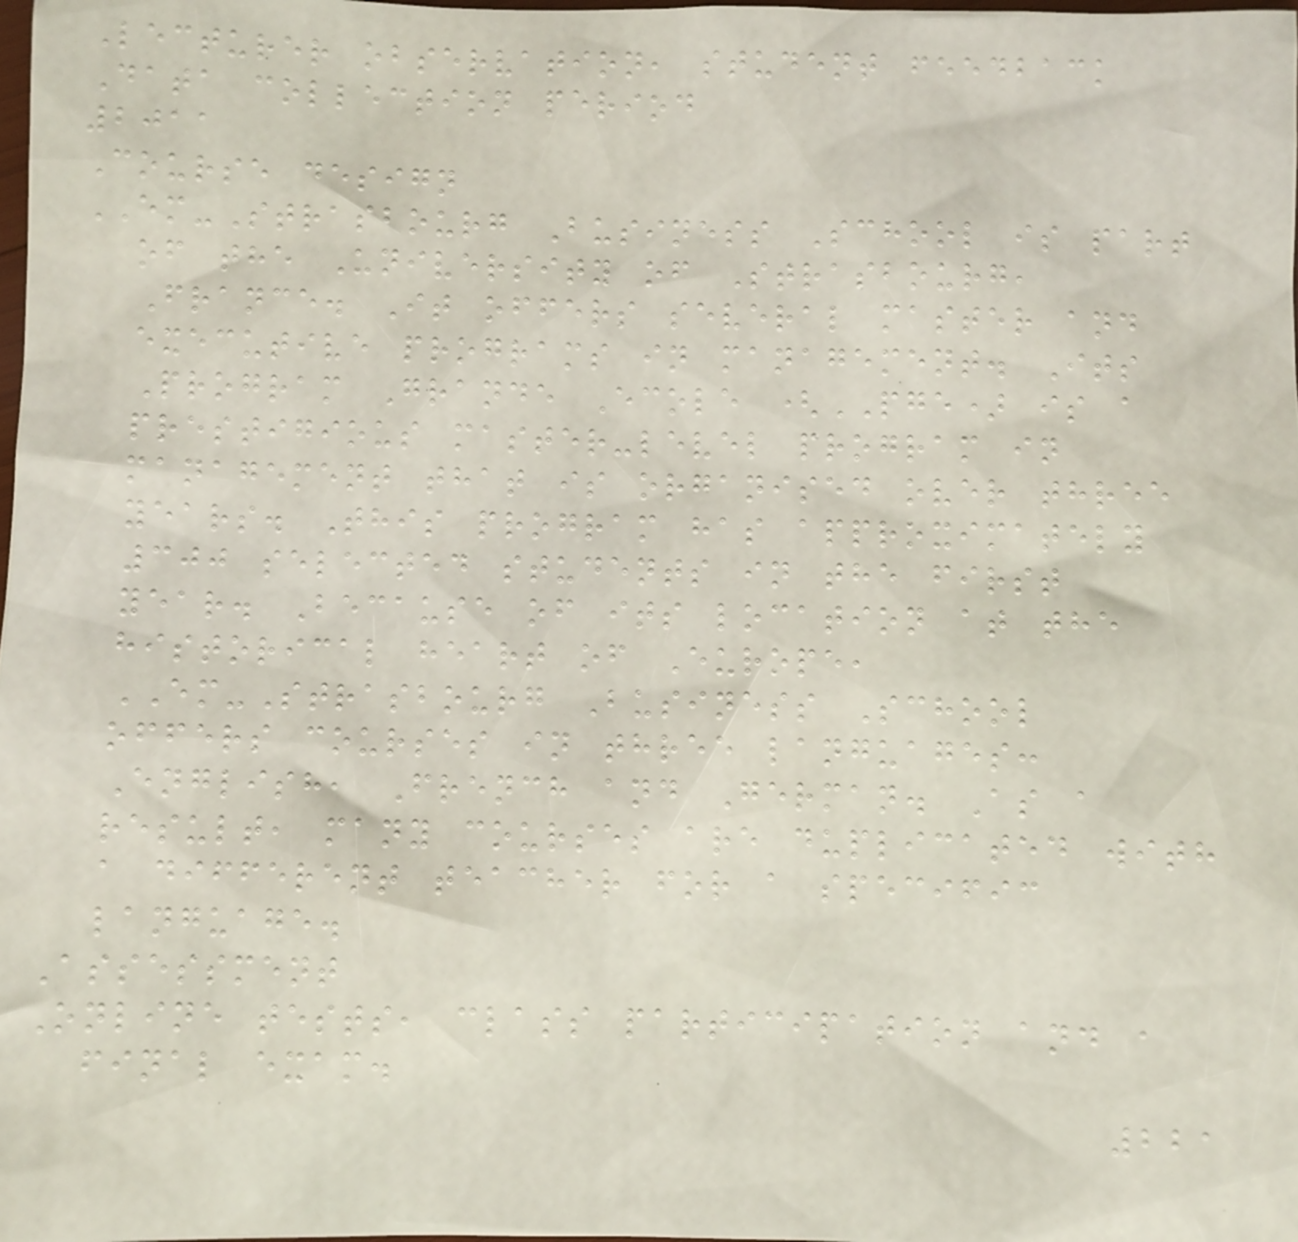Lecturer observation, student feedback
Data collection period
2011
Course design
EM-Strasbourg Business School is part
of the University of Strasbourg,
France. It offers several master and
executive programs in management. Its
Program Grande Ecole (PGE) is a
prestigious master-level program in
management that is organised over three
years. This program has approximately
300 selected students in the first
year. Because of its location at the
historical heart of Europe,
EM-Strasbourg Business School
offers courses in three languages:
English, French and German. As a
result, many courses are duplicated with
a different teacher for a specific
language.
Assessment
Online tests, class participation and a
final exam.
221
